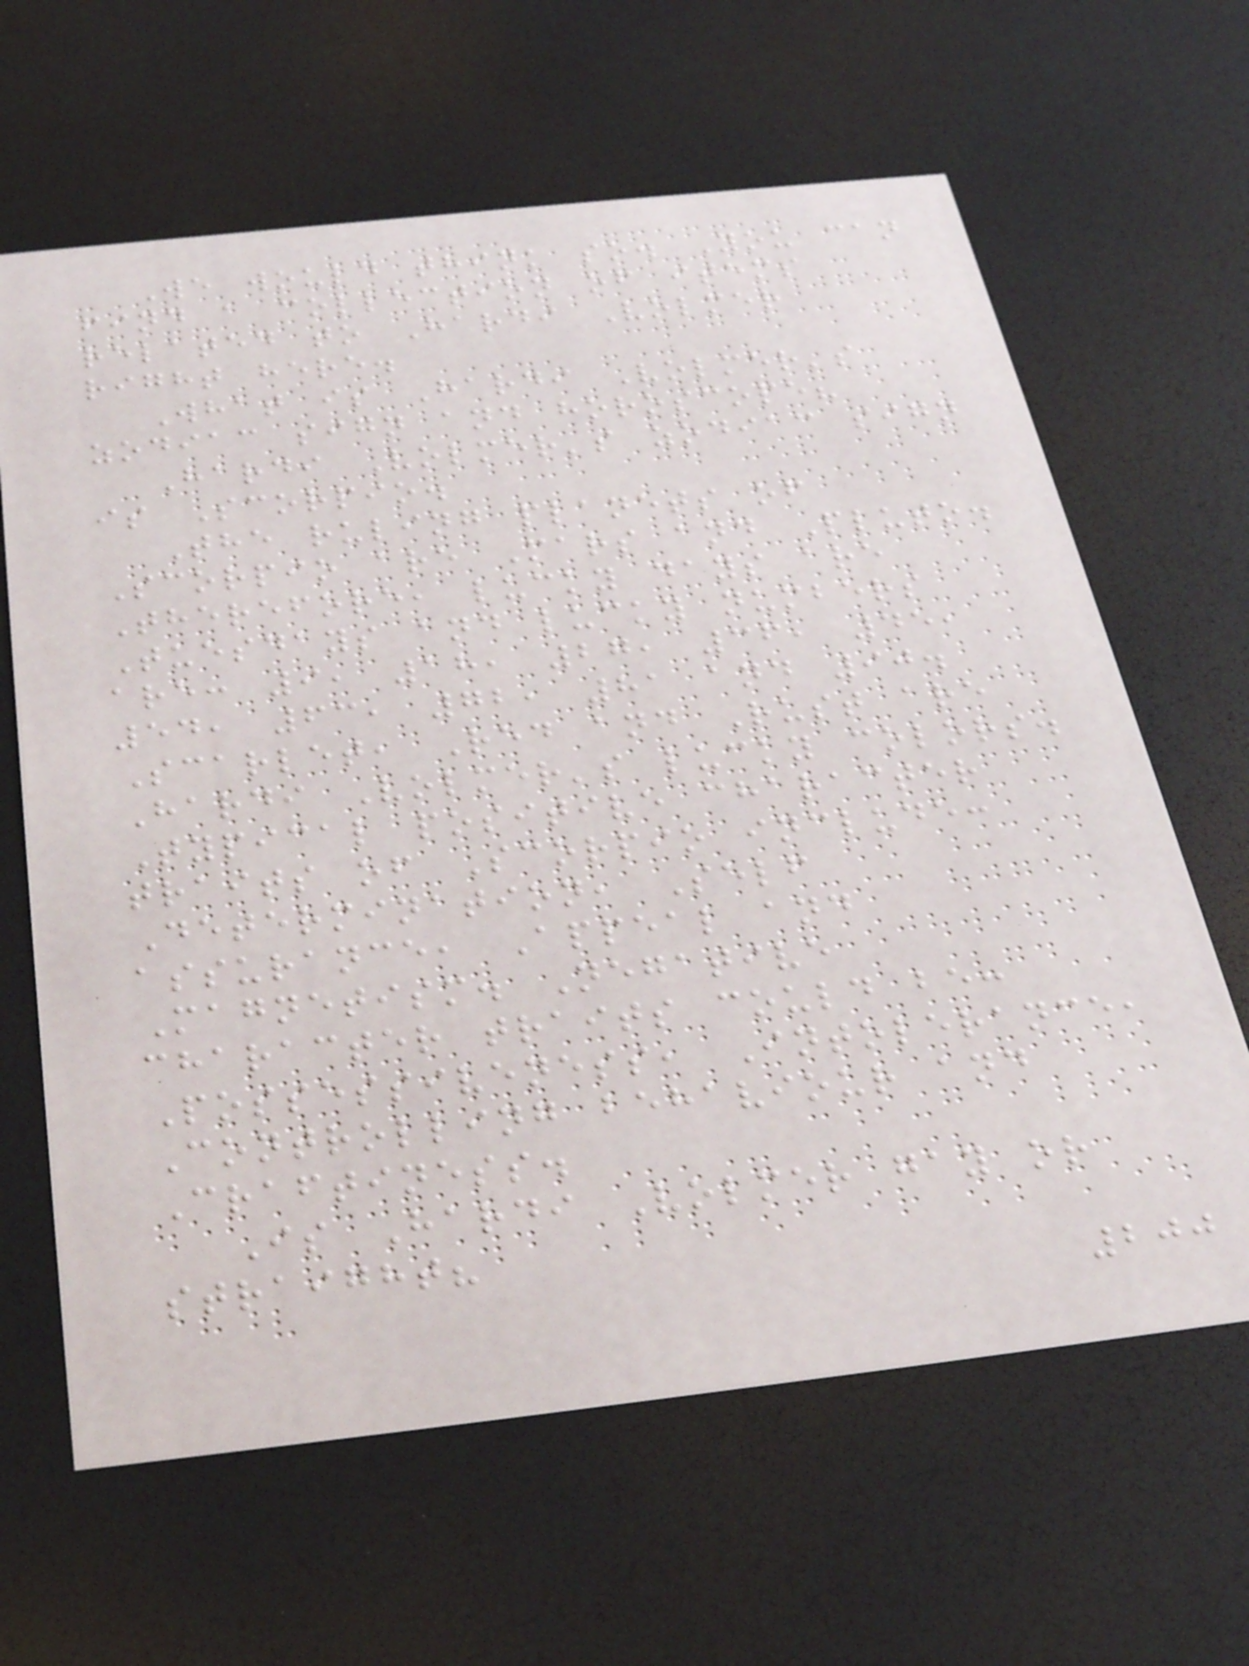We would think so. You can
find a collection of items
related to Hardi Volmer
right here.
What is Hardi Volmer's
zodiac sign and horoscope?
Hardi Volmer's zodiac sign
is Scorpio.
The ruling planets of
Scorpio are Mars and Pluto.
Therefore, lucky days are
Tuesdays and lucky numbers
are: 9, 18, 27, 36, 45,
54, 63, 72, 81 and 90.
Scarlet, Red and Rust are
Hardi Volmer's lucky colors.
Typical positive character
traits of Scorpio include:
Determination, Self
assurance, Appeal and
Magnetism. Negative
character traits could be:
Possessiveness, Intolerance,
Controlling behaviour and
Craftiness.
Is Hardi Volmer gay or
straight?
200
